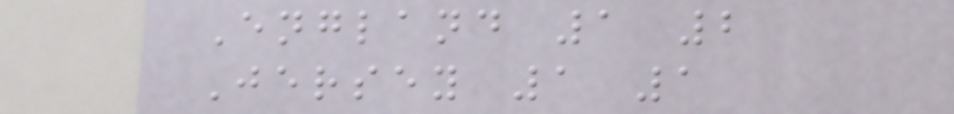England 1 2
Jersey 1 1
